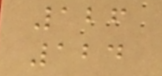126
124
